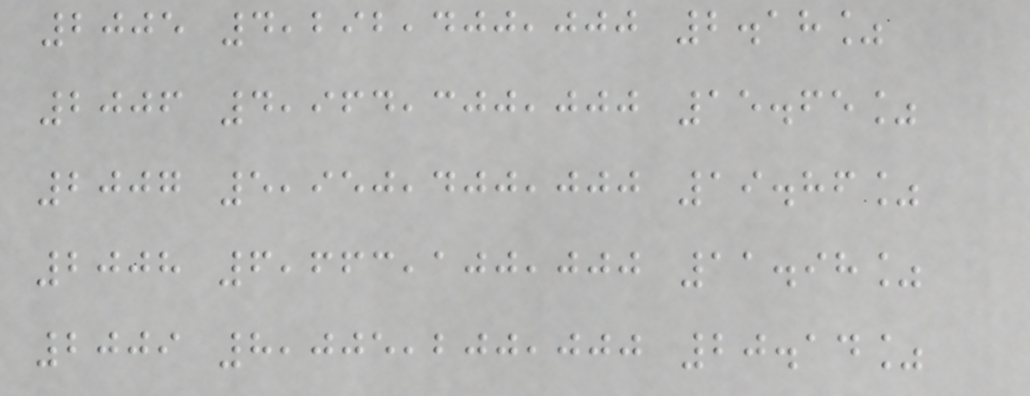2005 4,292,400,000 2.18%
2006 4,964,300,000 15.65%
2007 5,950,400,000 19.86%
2008 6,663,100,000 11.98%
2009 8,005,200,000 20.14%
